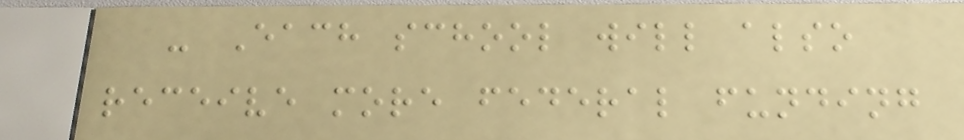- Each school will also
receive more federal funding
